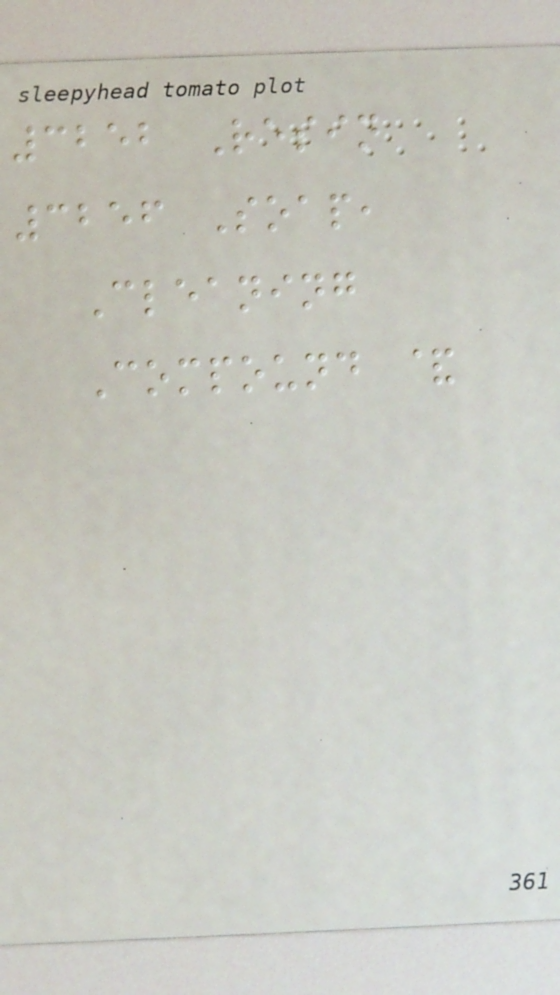3252 Resin
3256 Soap,
Cleaning
Compound &
